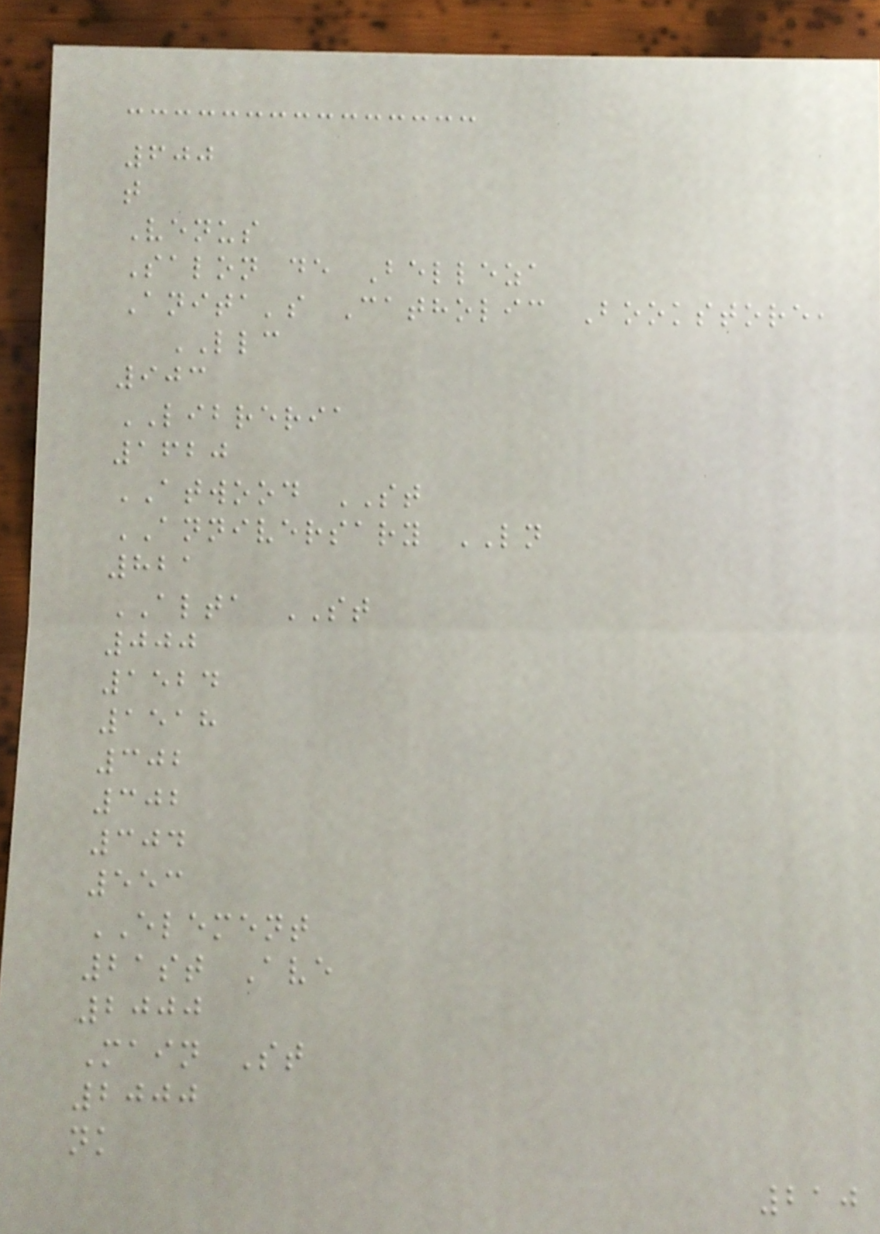600
t
Venus
Salon de Belleza
Anita's Catholic Bookstore,
LLC
903
LIBRERIA
1620
ATWOOD ST
ANNIVERSARY LN
821
ALTA ST
000
1524
1518
302
302
304
553
ELEMENT
21st Ave
2000
Main St
2000
nk
210
